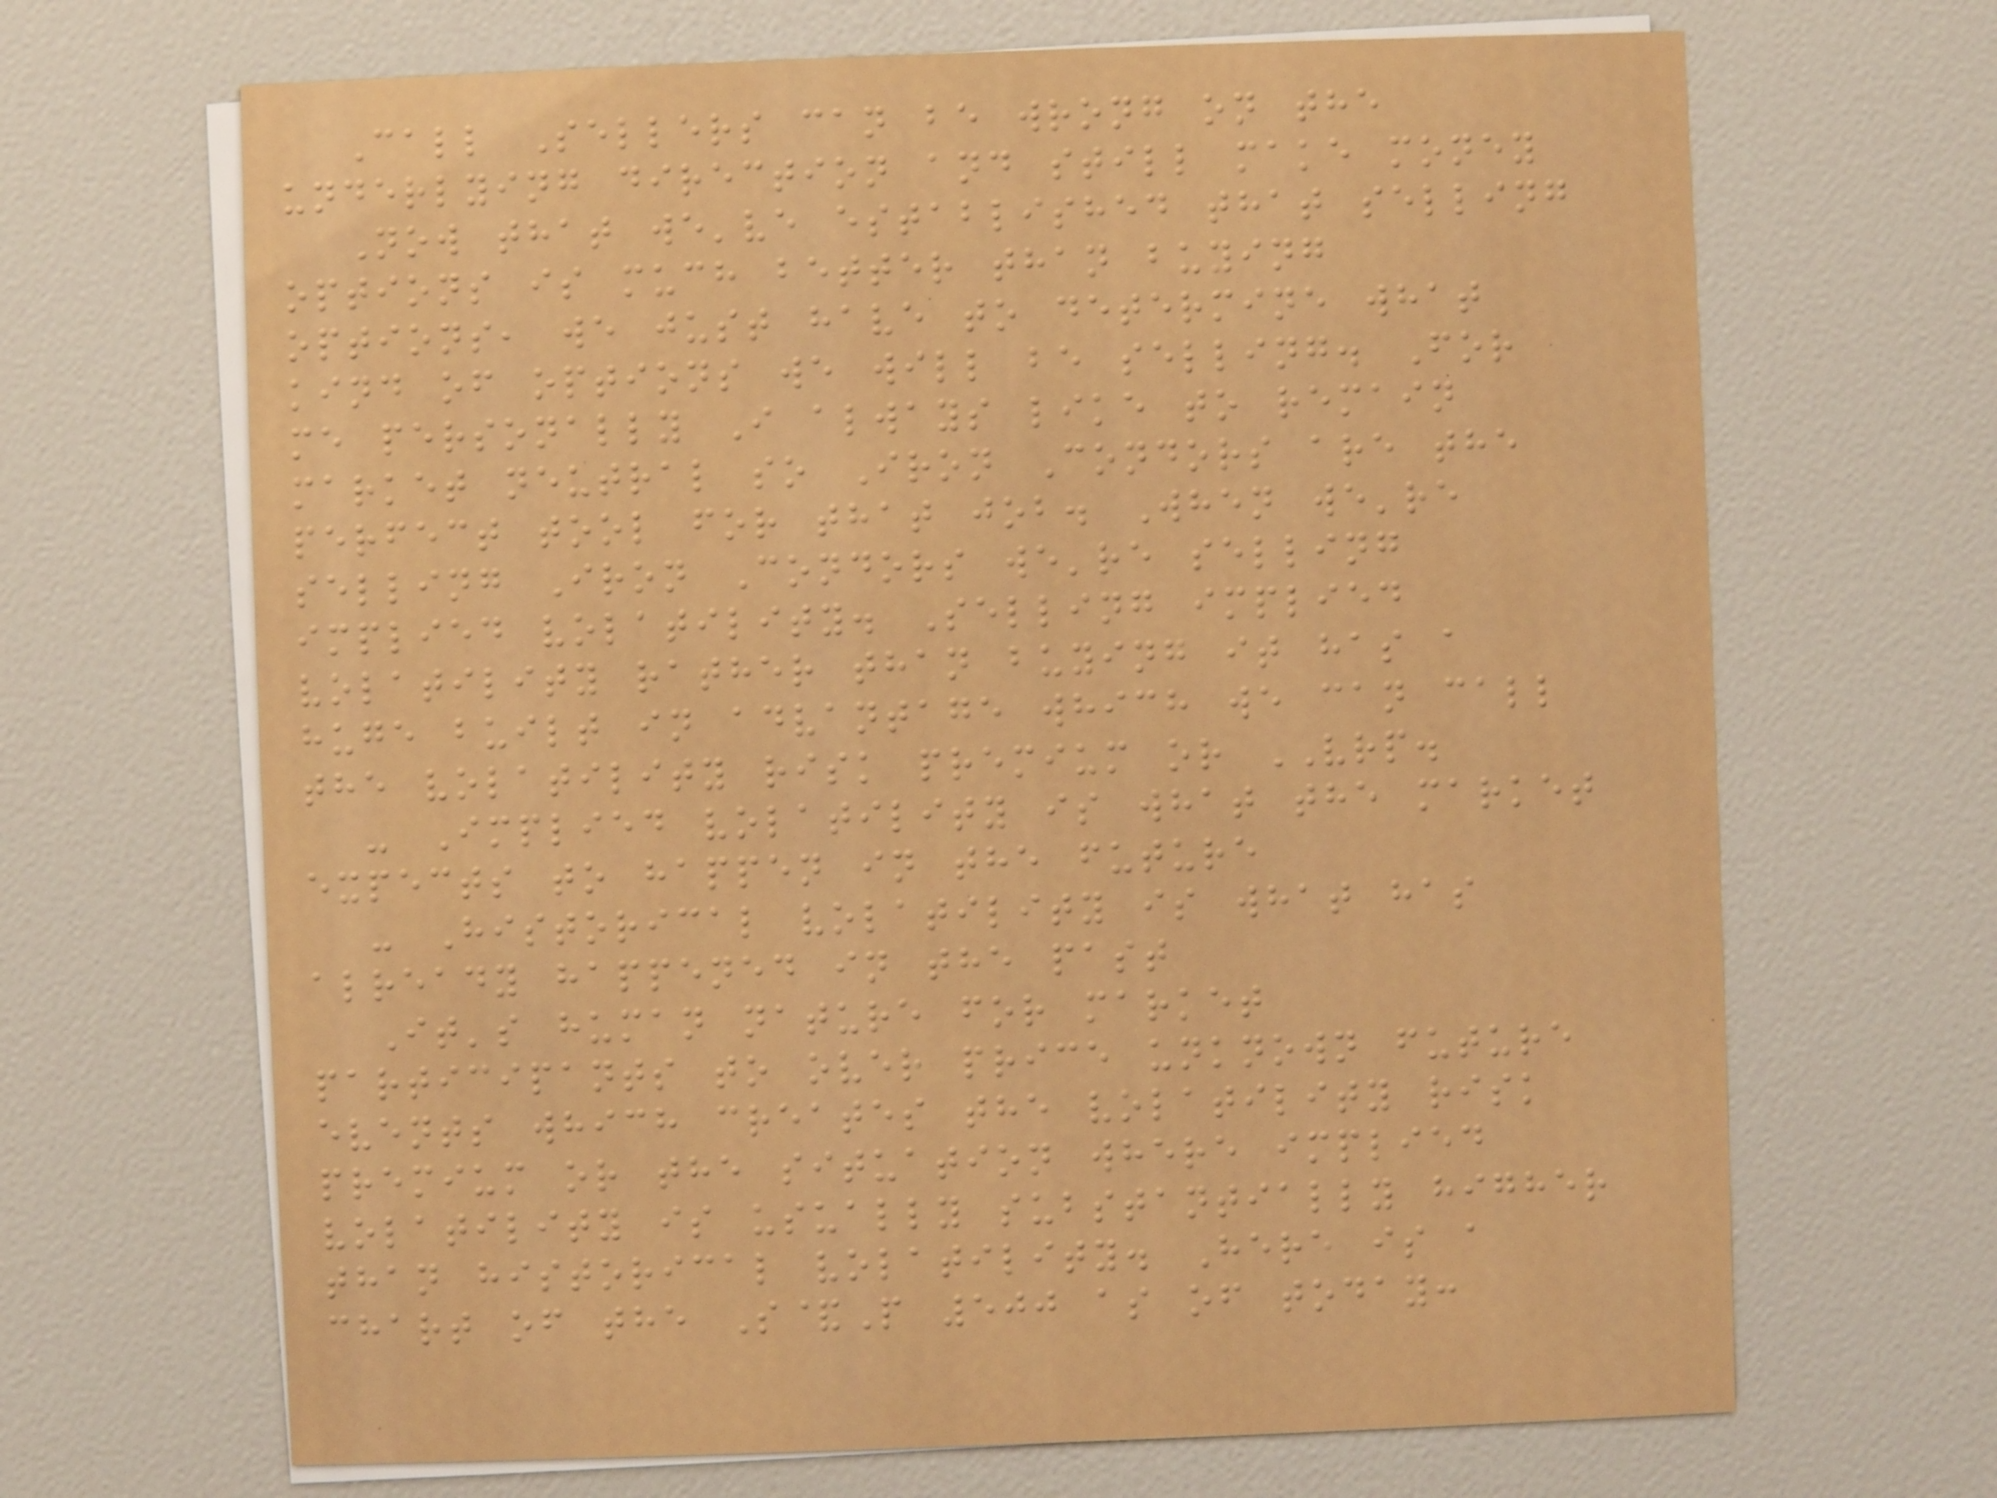Call Sellers can be wrong on the
underlying direction and still make money
Now that we've established that selling
options is much better than buying
options, we just have to determine what
kind of options we will be selling. For
me personally I always like to remain
market neutral so Iron Condors are the
perfect tool for that job. When we're
selling Iron Condors we're selling
implied volatility. Selling implied
volatility rather than buying it has a
huge built in advantage which we can call
the volatility risk premium or VRP.
- Implied volatility is what the market
expects to happen in the future
- Historical volatility is what has
already happened in the past
It's human nature for market
participants to over price unknown future
events which creates the volatility risk
premium or the situation where implied
volatility is usually substantially higher
than historical volatility. Here is a
chart of the S&P 500 as of today:
